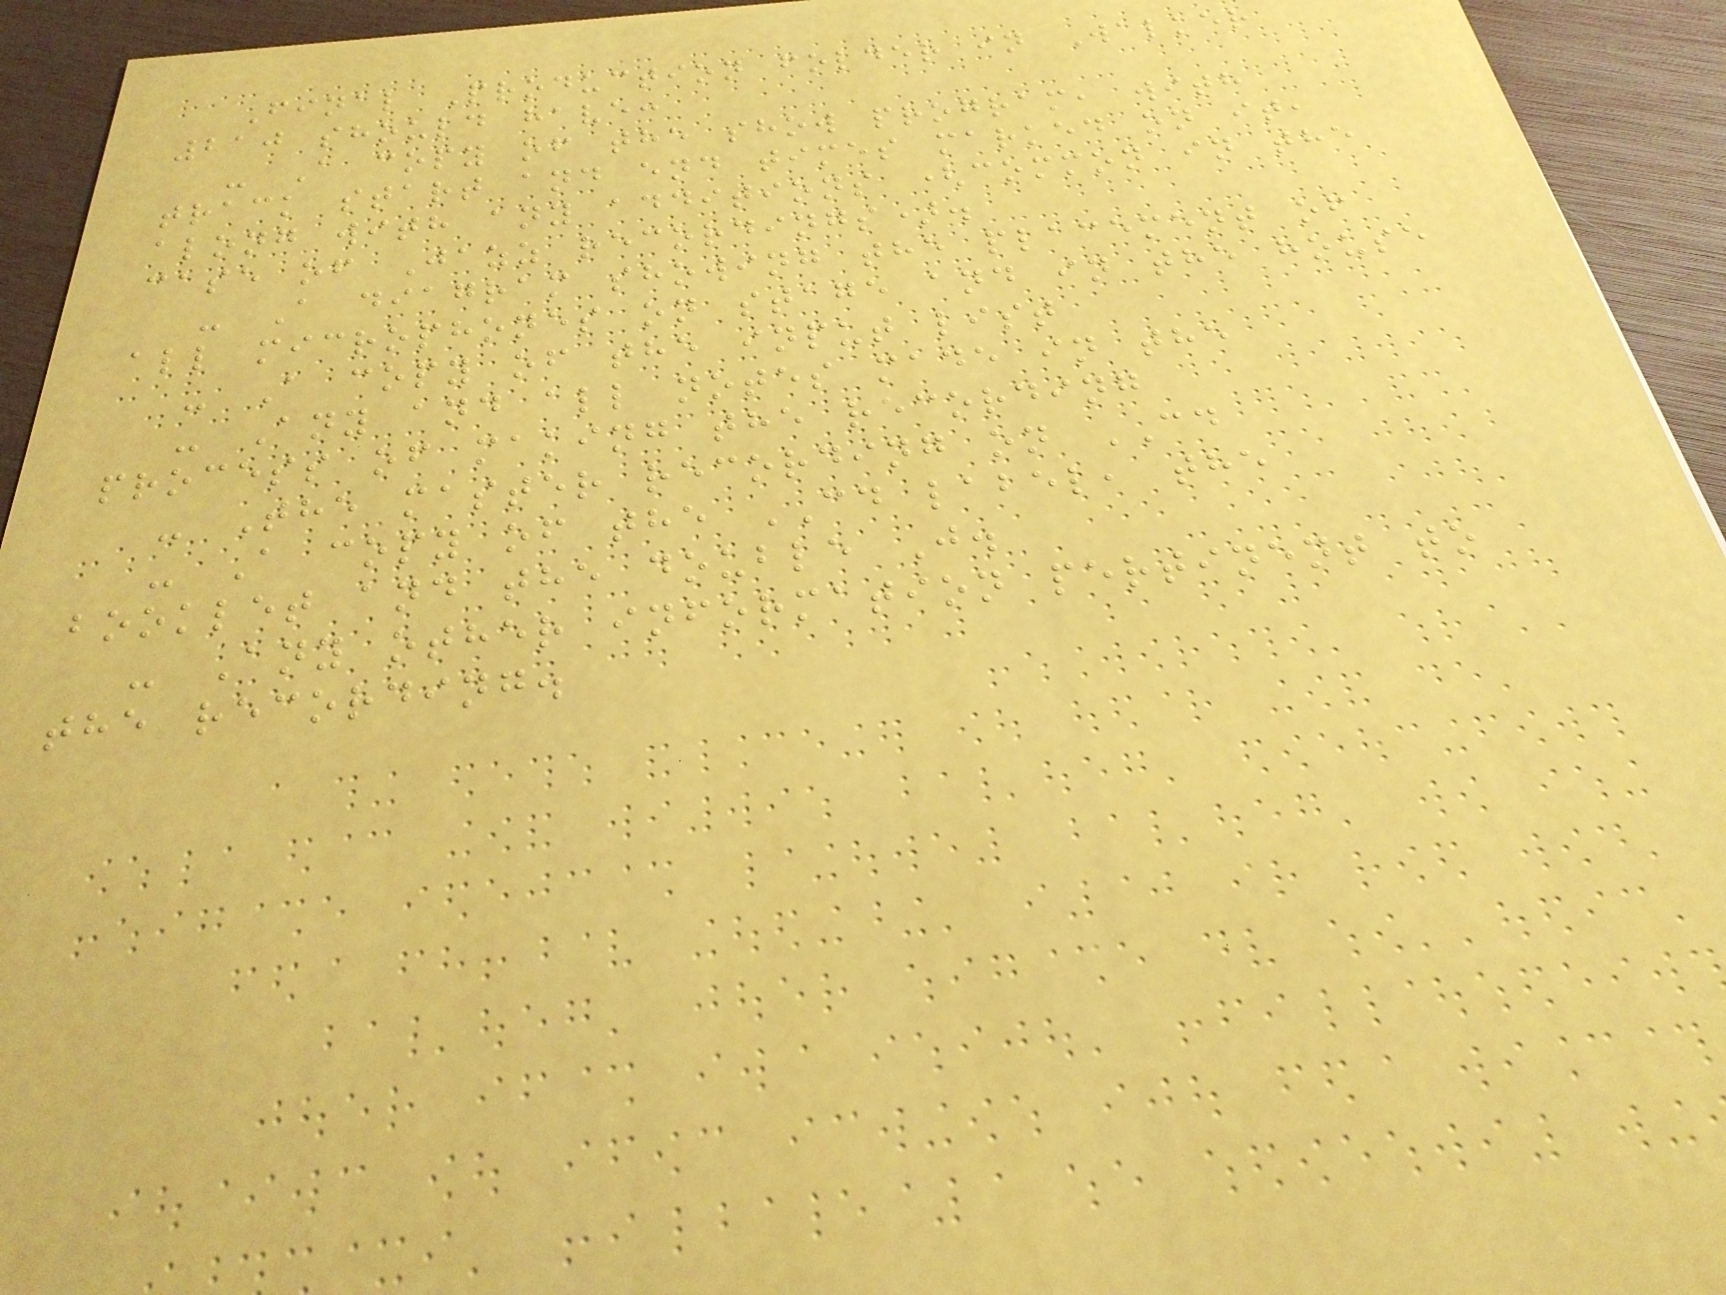Final Production folder in Walker
210 should have:
- A copy of the show program, with
track start and end times marked on it,
along with any additions (common in the
case of Jazz recordings).
- A diagram showing the placement of
all microphones on stage and in the house
- A copy of the input list
- Any and all notes made in the
process of making the recording
- The master recording on CD
- A copy of the CD label, the
booklet and the double J.
- Any other information pertinent to
the recording.
